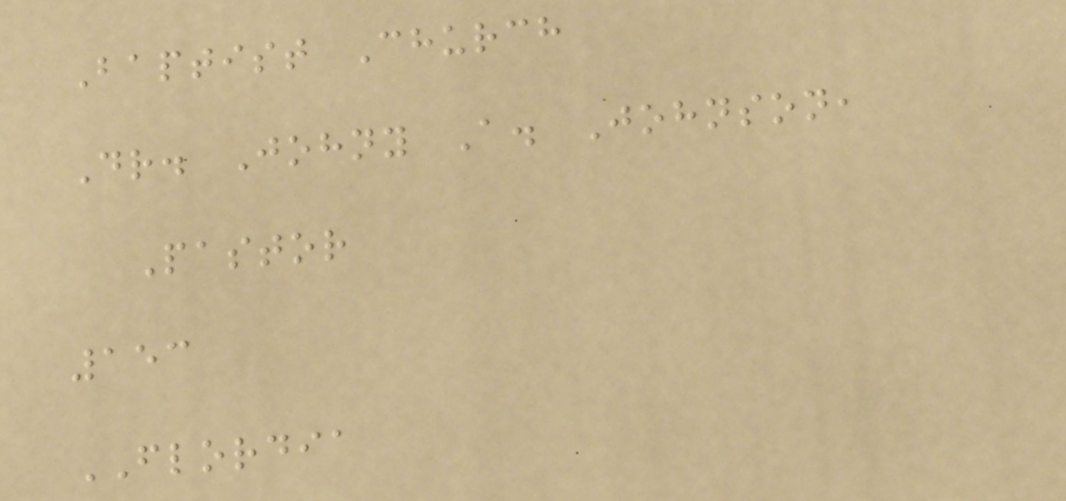Baptist Church
Dr. Johny A. Johnson,
Pastor
153
FLORDIA
